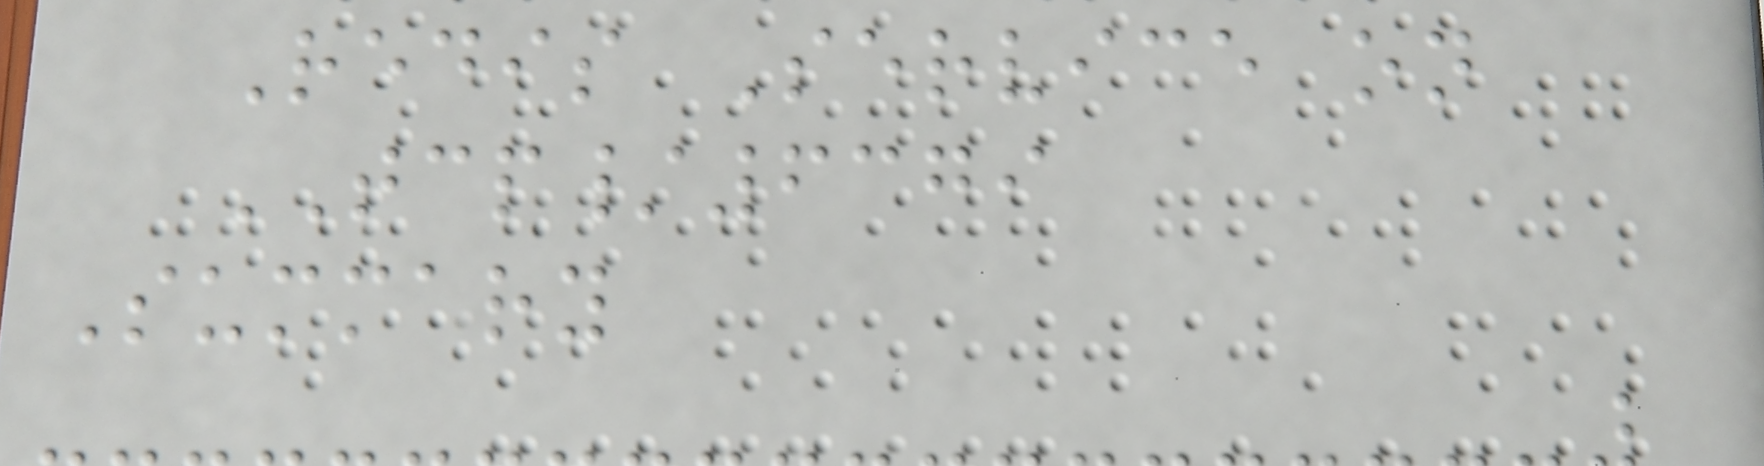Redis Service on
TCP/6379
Summary
